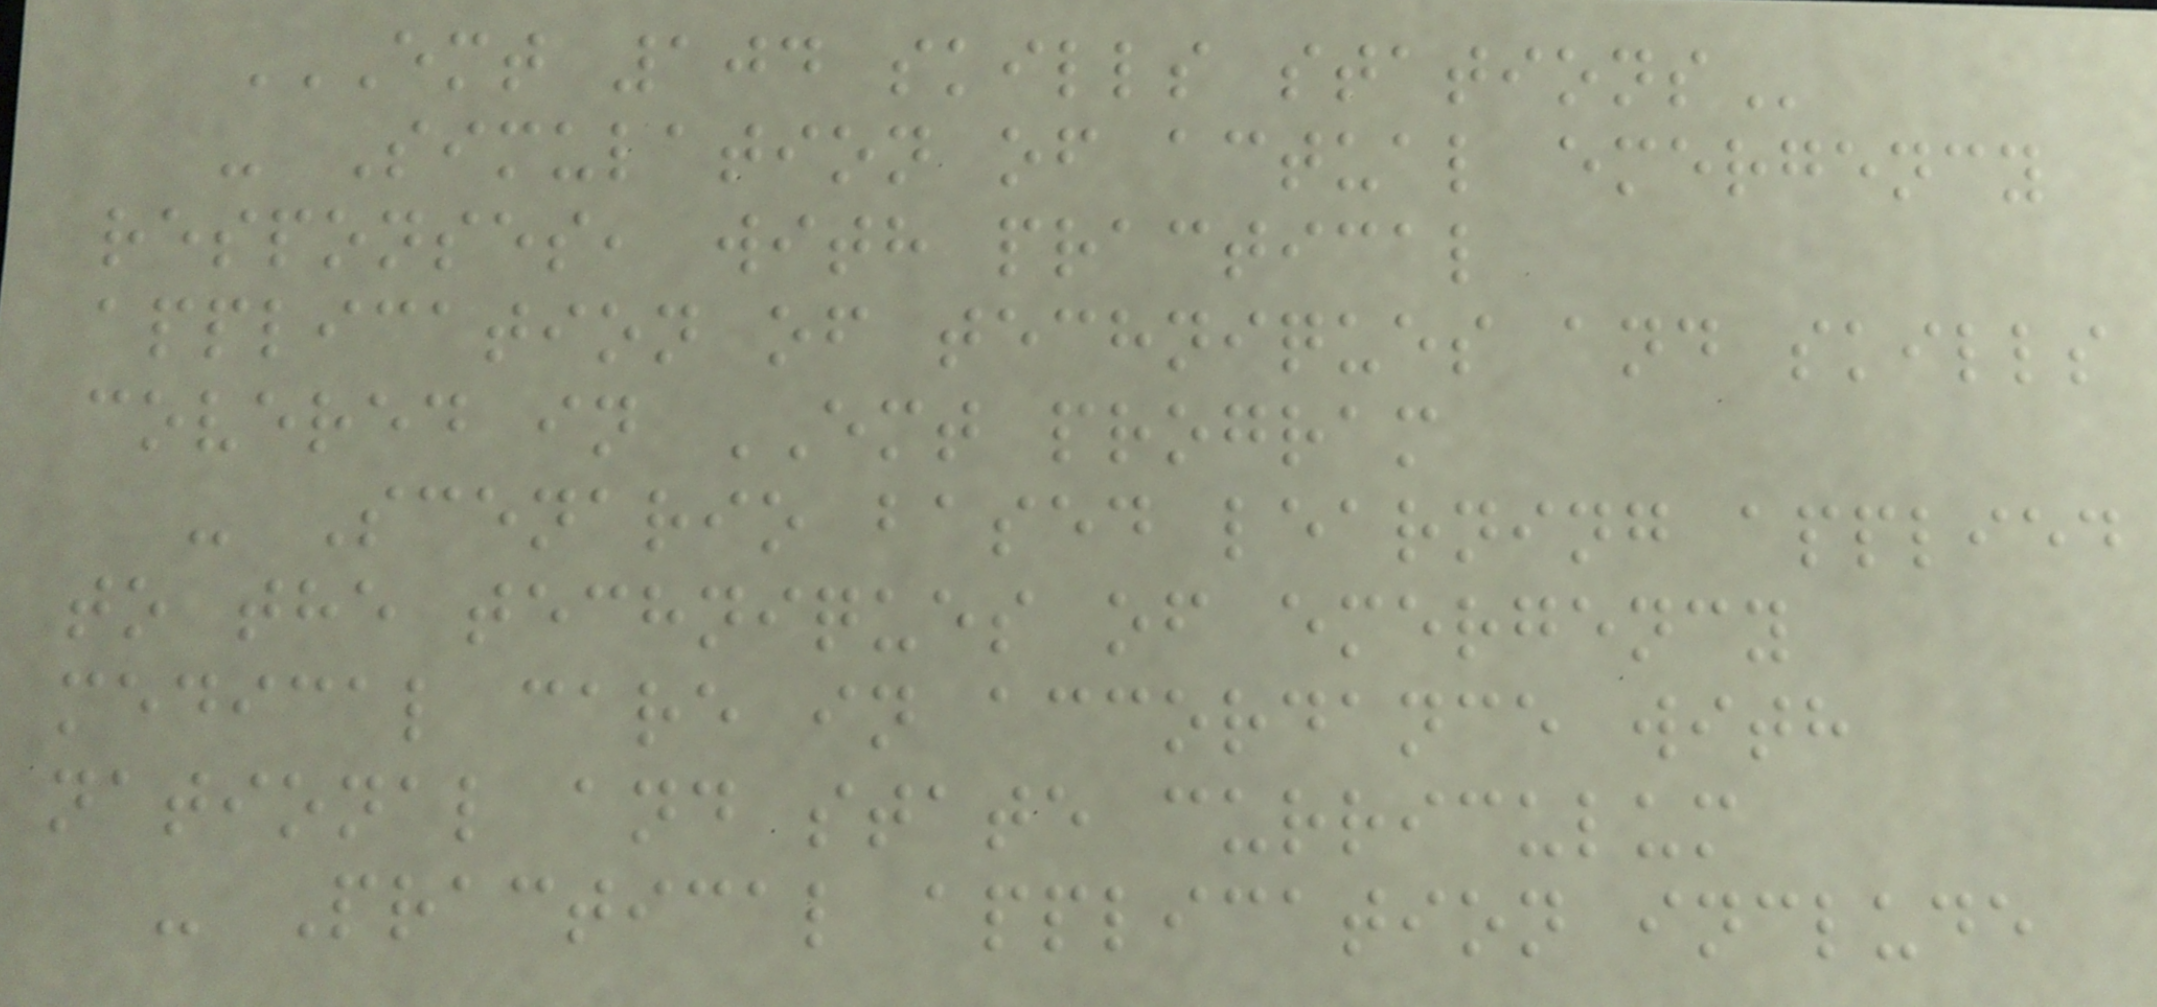EMT 104 SKILLS STATIONS
- Simulation of actual emergency
responses, with practical
application of techniques and skills
covered in EMT program
- Scenario based learning applied
to the techniques of emergency
medical care in accordance with
national and state curriculum
- Practical application include
